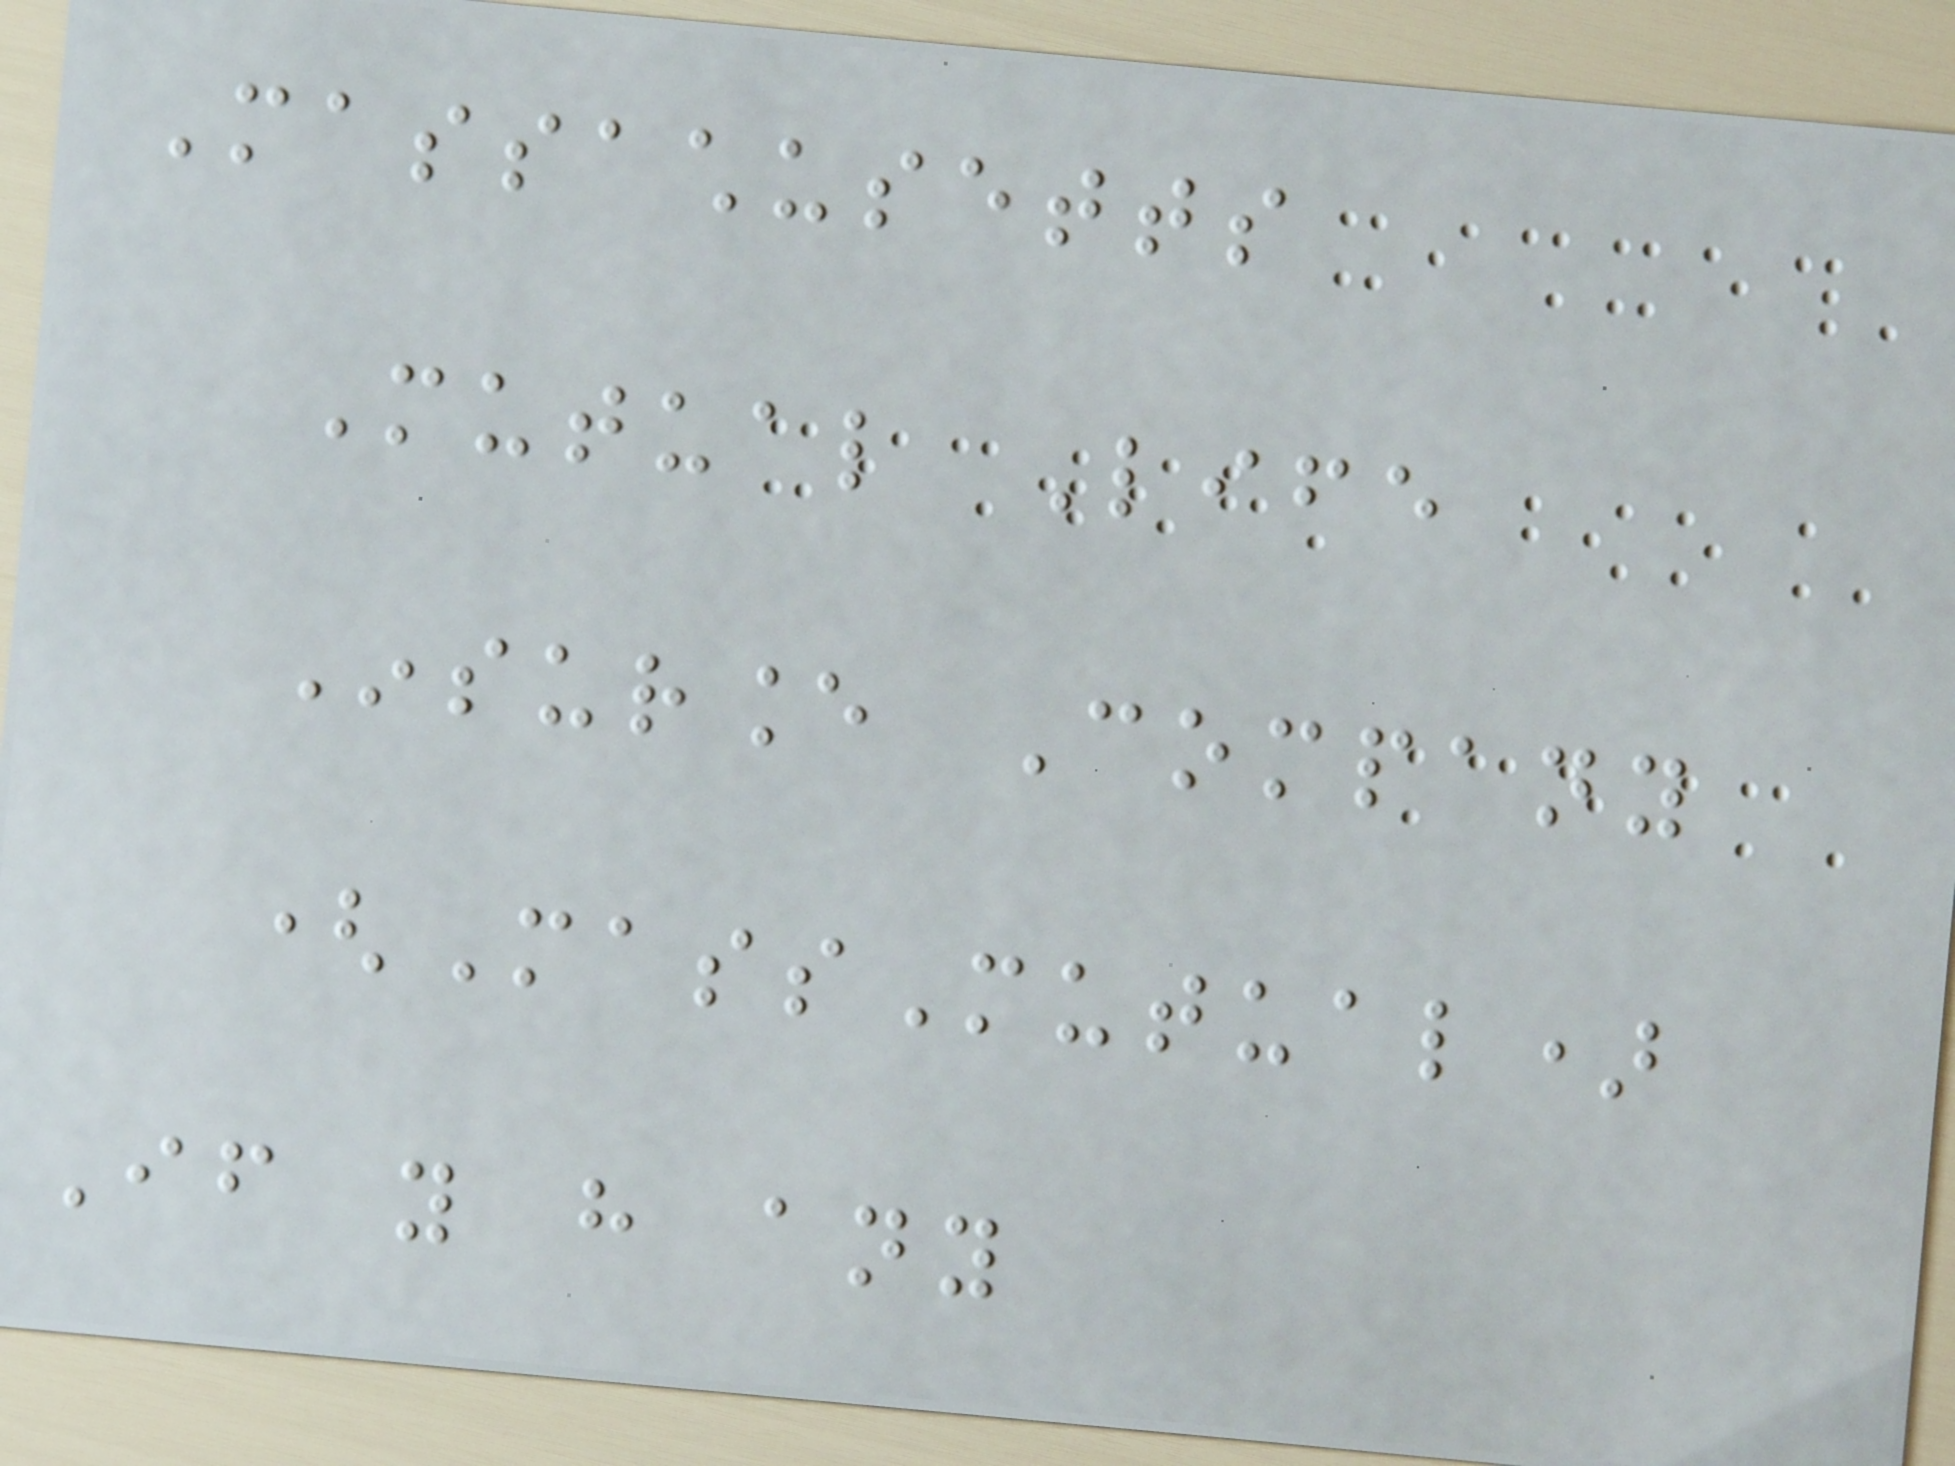Massachusetts
Mutual Life
Insurance Company
(MassMutual)
If you have any
